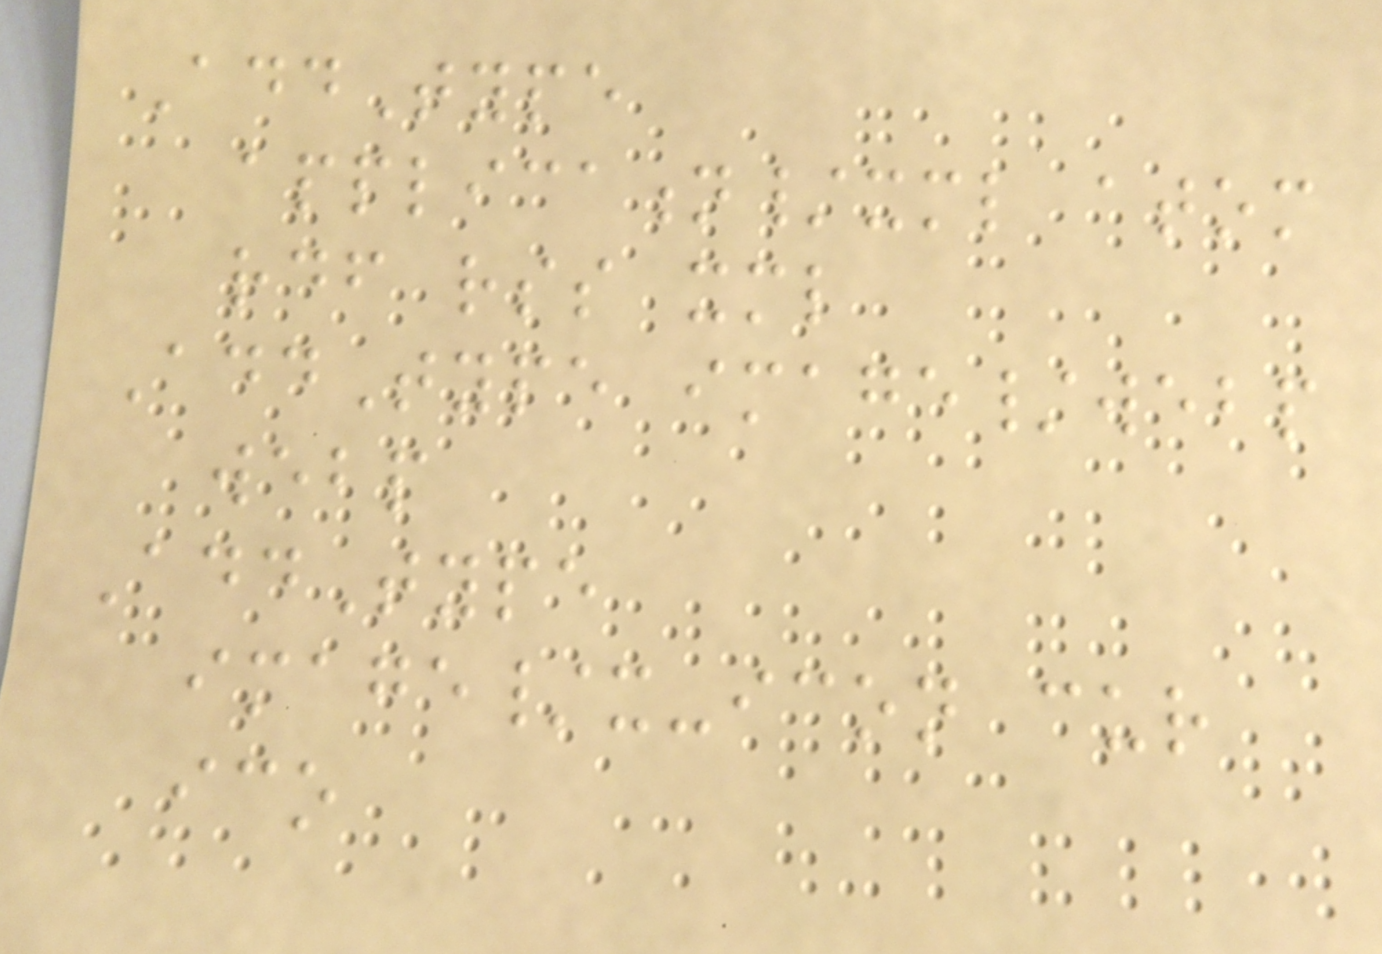AddType
application/xml atom
rdf rss xml
AddType image/webp
webp
AddType
image/x-icon cur
ico
